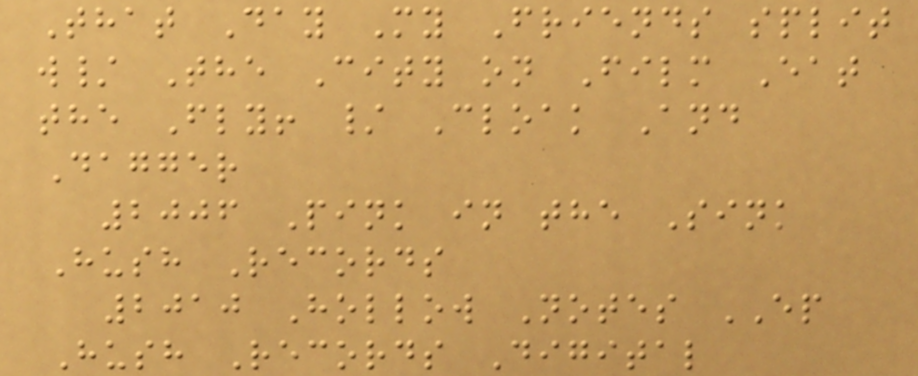That Day My Friends split
w/ The City on Film Eat
the Fly! / Cloak And
Dagger
2006 Pink in the Sink
Hush Records
2010 Hollow Notes EP
Hush Records Digital
